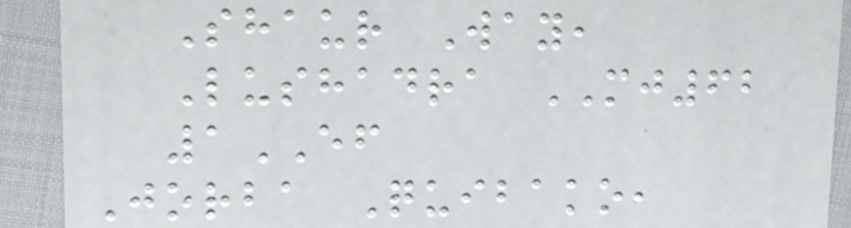Shaur Way,
Lushadra MJ62
1EF
Jorba Quibako,
